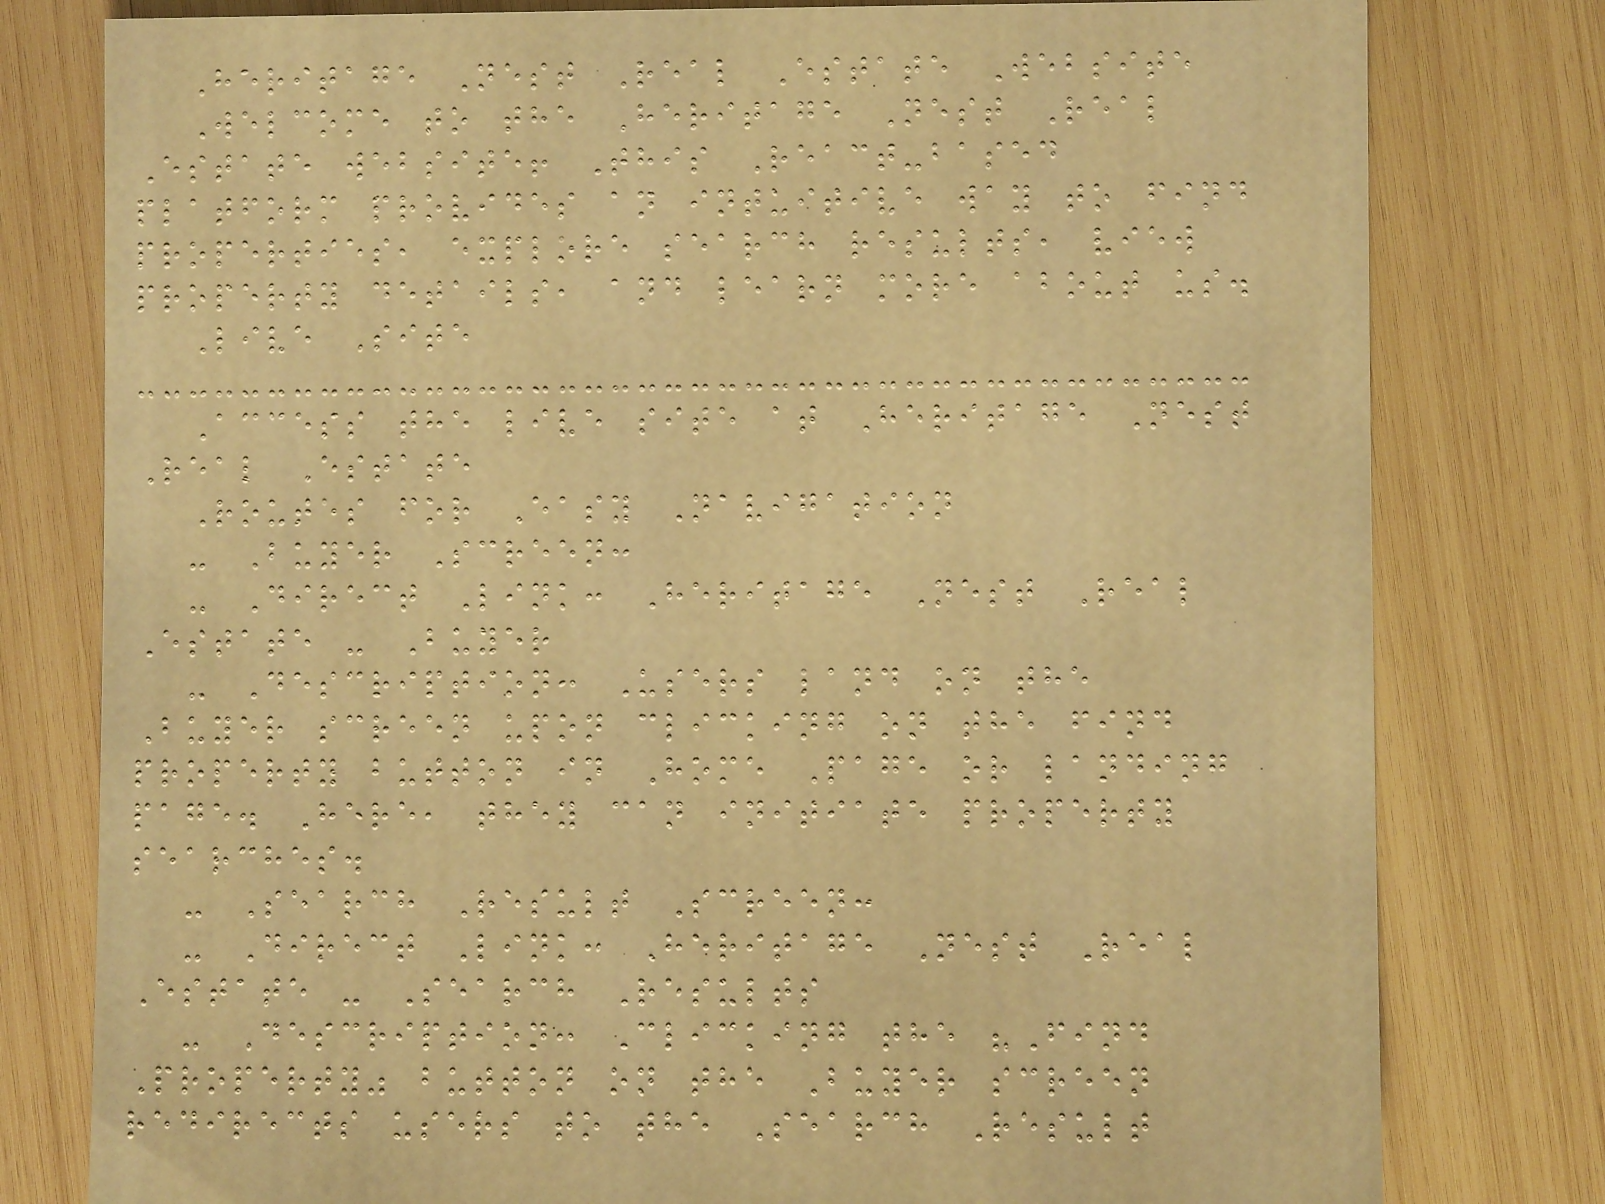Heritage Nest Real Estate Website
Welcome to the Heritage Nest Real
Estate website! This React-based
platform provides an intuitive way to find
properties, explore search results, view
property details, and learn more about us.
Live Site
Access the live site at Heritage Nest
Real Estate
Routes for Easy Navigation
- Buyer Screen:
- Direct Link: Heritage Nest Real
Estate - Buyer
- Description: Users land on the
Buyer screen upon clicking on the find
property button in Home Page or landing
page. Here, they can initiate property
searches.
- Search Result Screen:
- Direct Link: Heritage Nest Real
Estate - Search Results
- Description: Clicking the "Find
Property" button on the Buyer screen
redirects users to the Search Result
